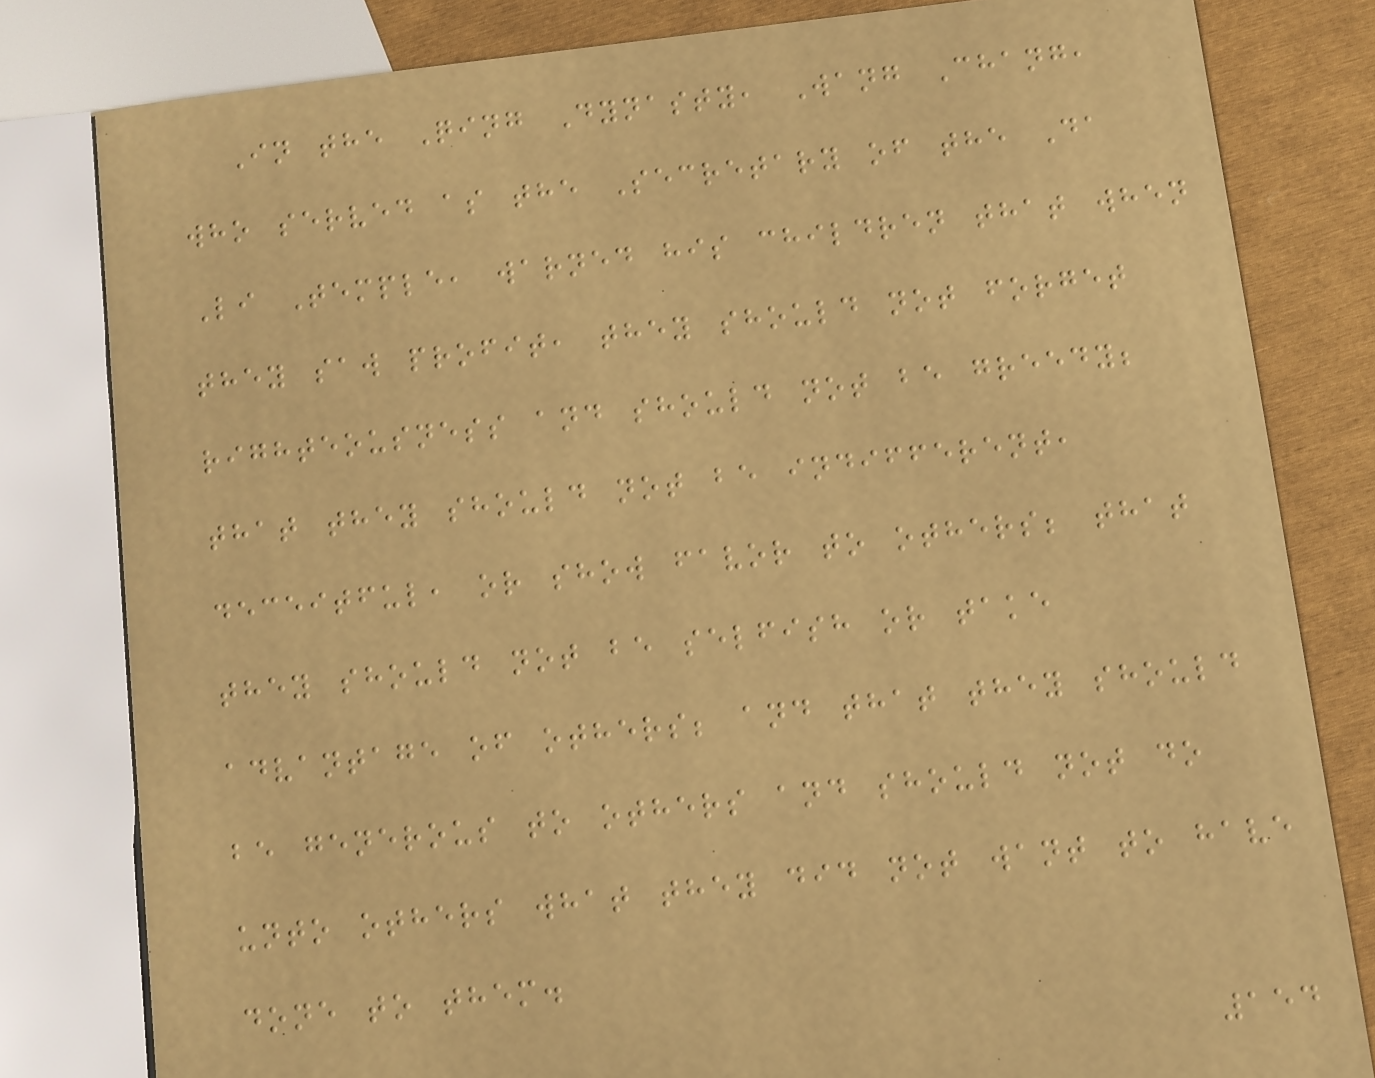In the Qing Dynasty, Wang Chang,
who served as the Secretary of the Da
Li Temple, warned his children that when
they saw profit, they should not forget
righteousness and should not be greedy;
that they should not be indifferent,
deceitful, or show favor to others; that
they should not be selfish or take
advantage of others; and that they should
be generous to others and should not do
unto others what they did not want to have
done to them.
154
